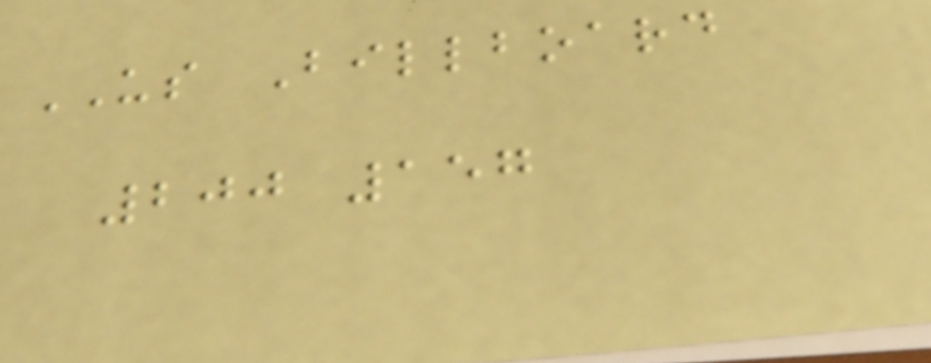US Billboard
200 157
